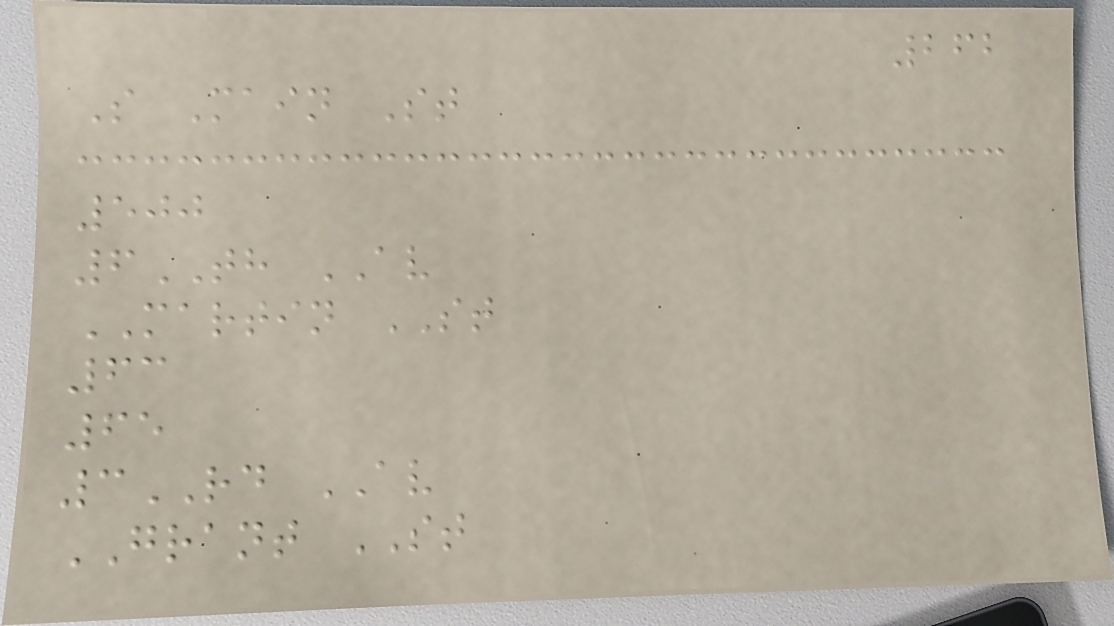262
S Main St
500
6TH AV
MARTIN ST
63
65
3RD AV
GRANT ST
